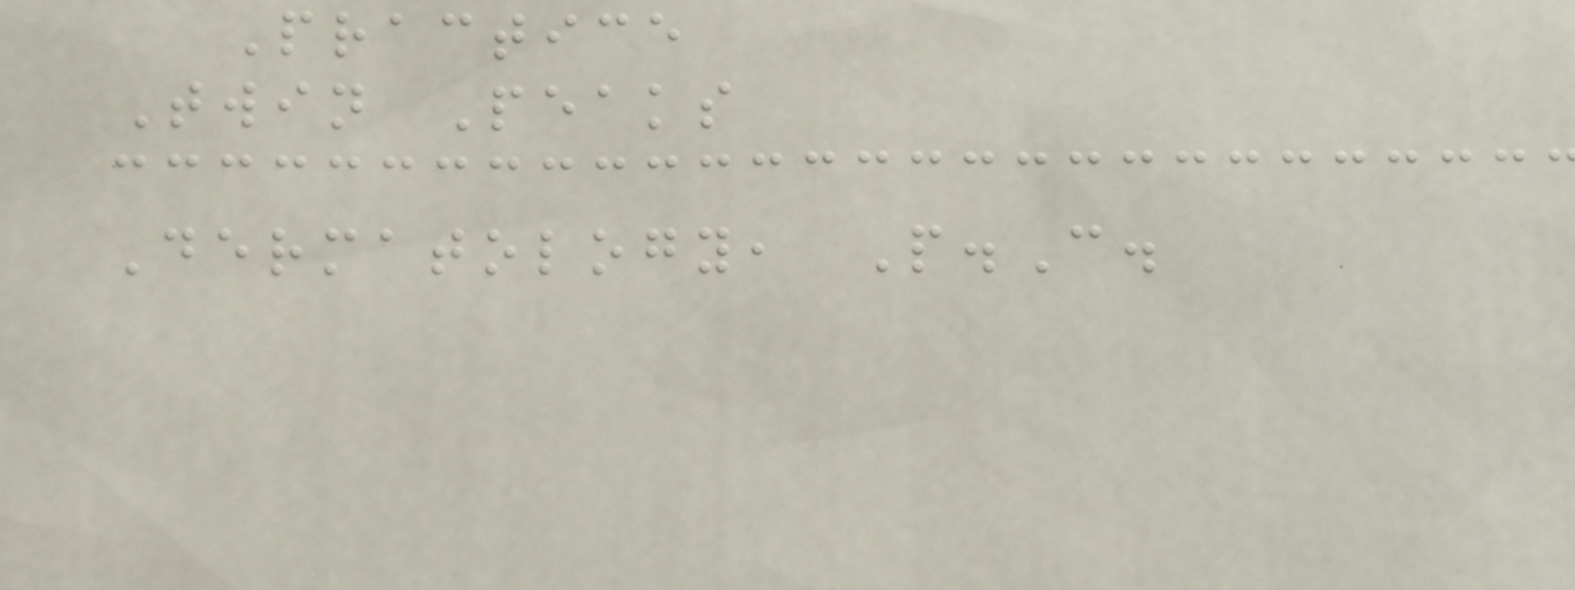Practice
Twin Peaks
Dermatology, P.C.
